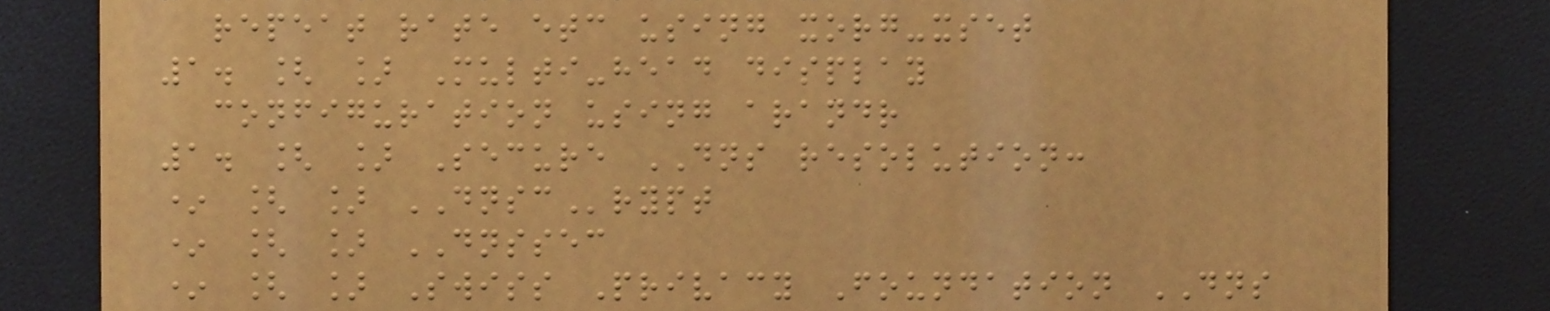repeat rate etc using xorg-xset
1. [ ] Multi-head display
configuration using arandr
1. [ ] Secure DNS resolution:
* [ ] DNSCrypt
* [ ] DNSSEC
* [ ] Swiss Privacy Foundation DNS
